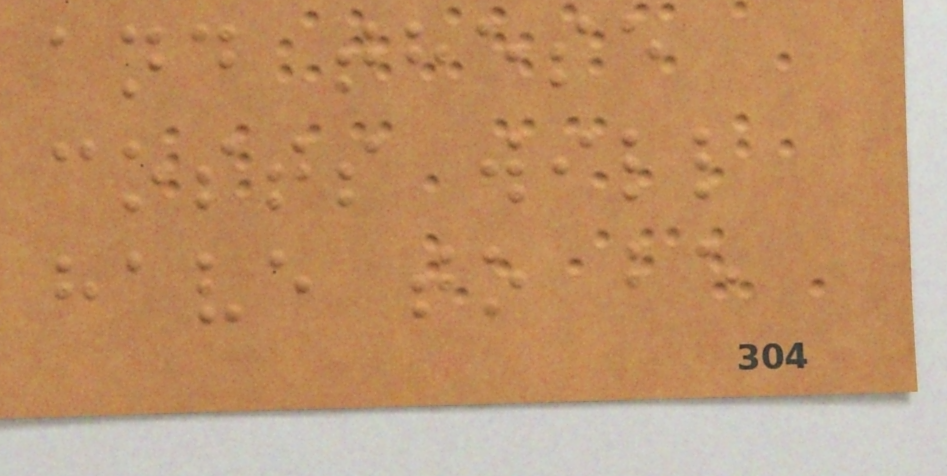and these
costs will
have to be
